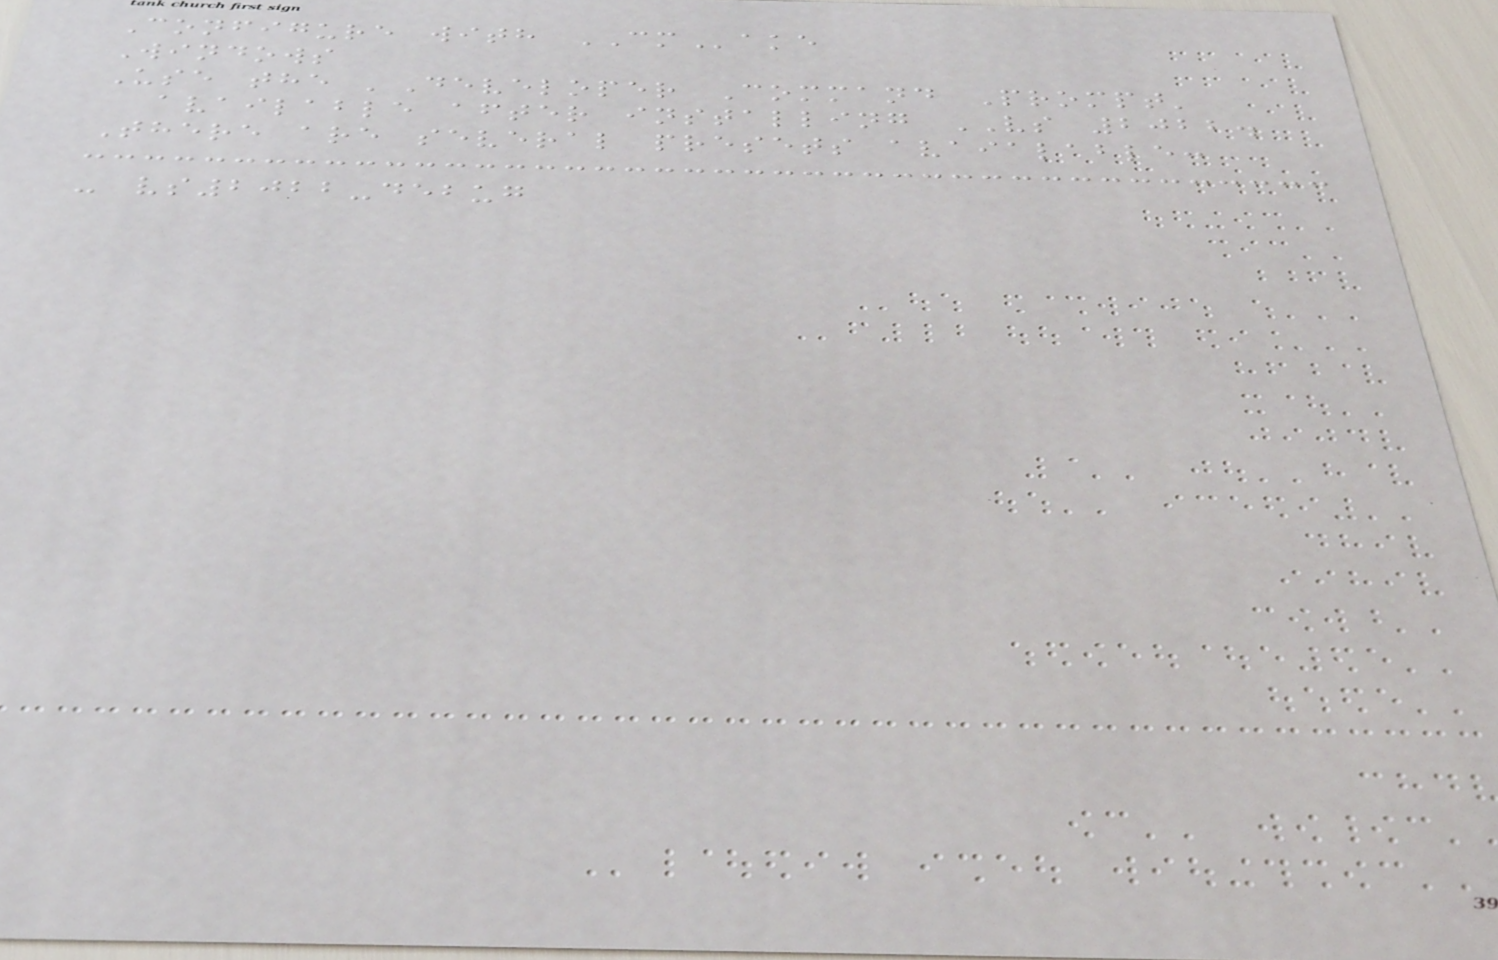Configure with CMake
Windows
Use the 'Developer Command Prompt'
available after installing VS 2022.
There are several presets avaialable:
- vs2022-debug
